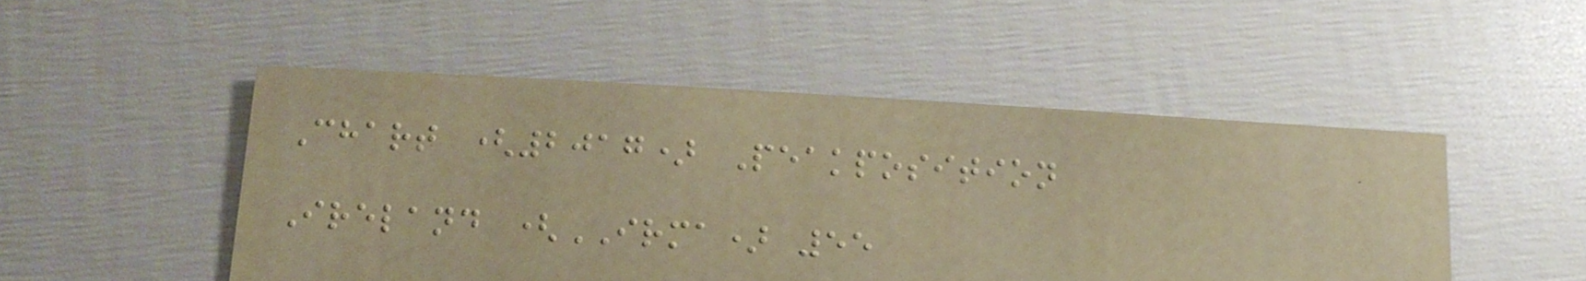Chart (2017) Peakposition
Ireland (IRMA) 55
